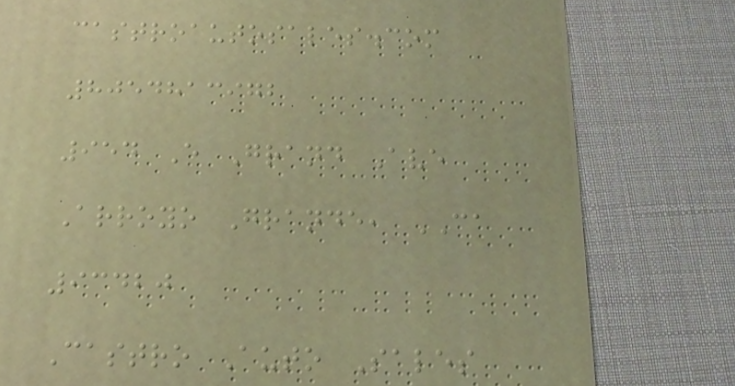castroautosales.com
8054813972
954 E Grand Ave
Arroyo Grande, CA
93420
Castro Auto Sales
